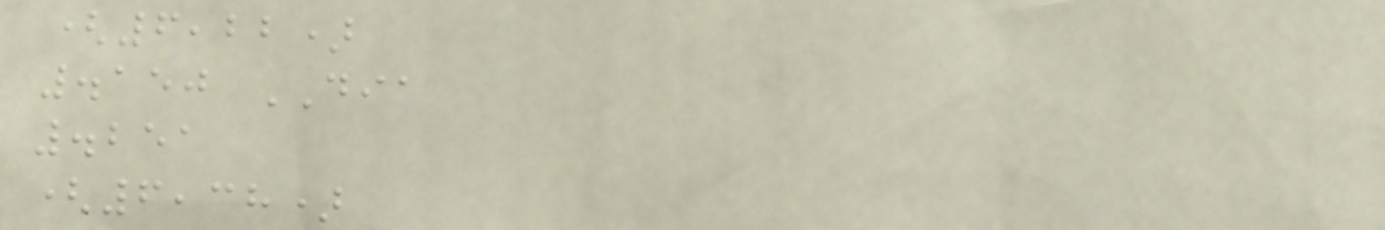(6,22)
.150 DIA
.251
(6,38)
